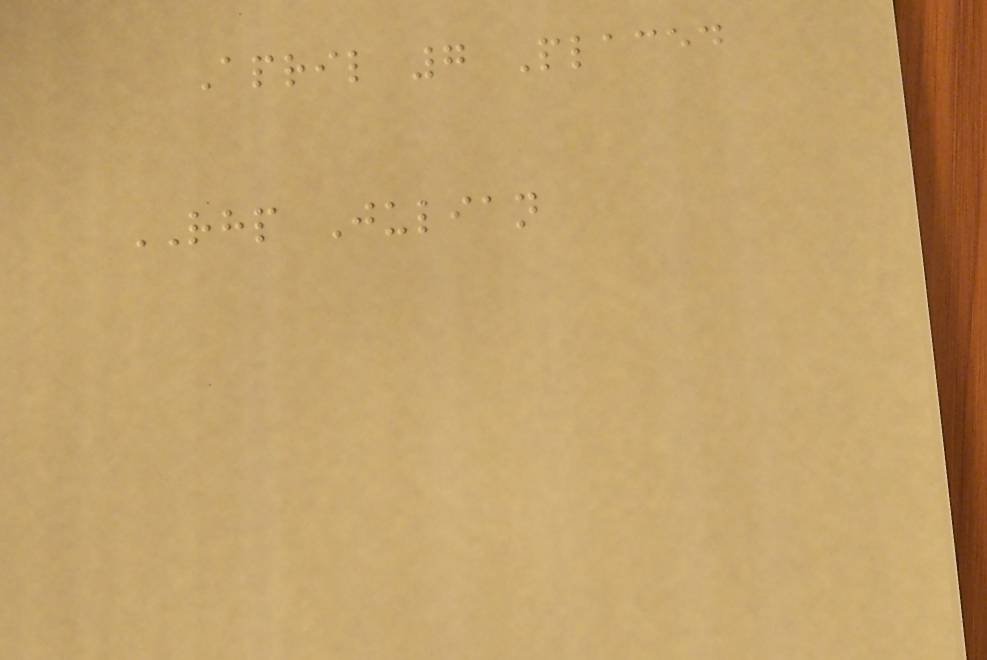April 7 Placed
RHP Julian
